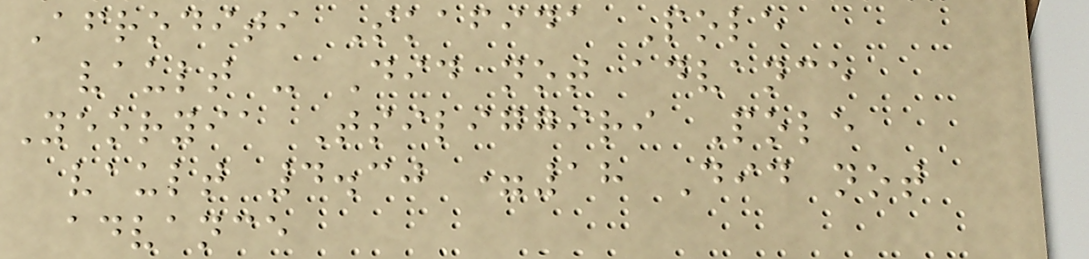Afroditi Skafida Pole
vault - Did not advance
Yeoryia Tsiliggiri Pole
vault 4.30 =18 Did not
advance
